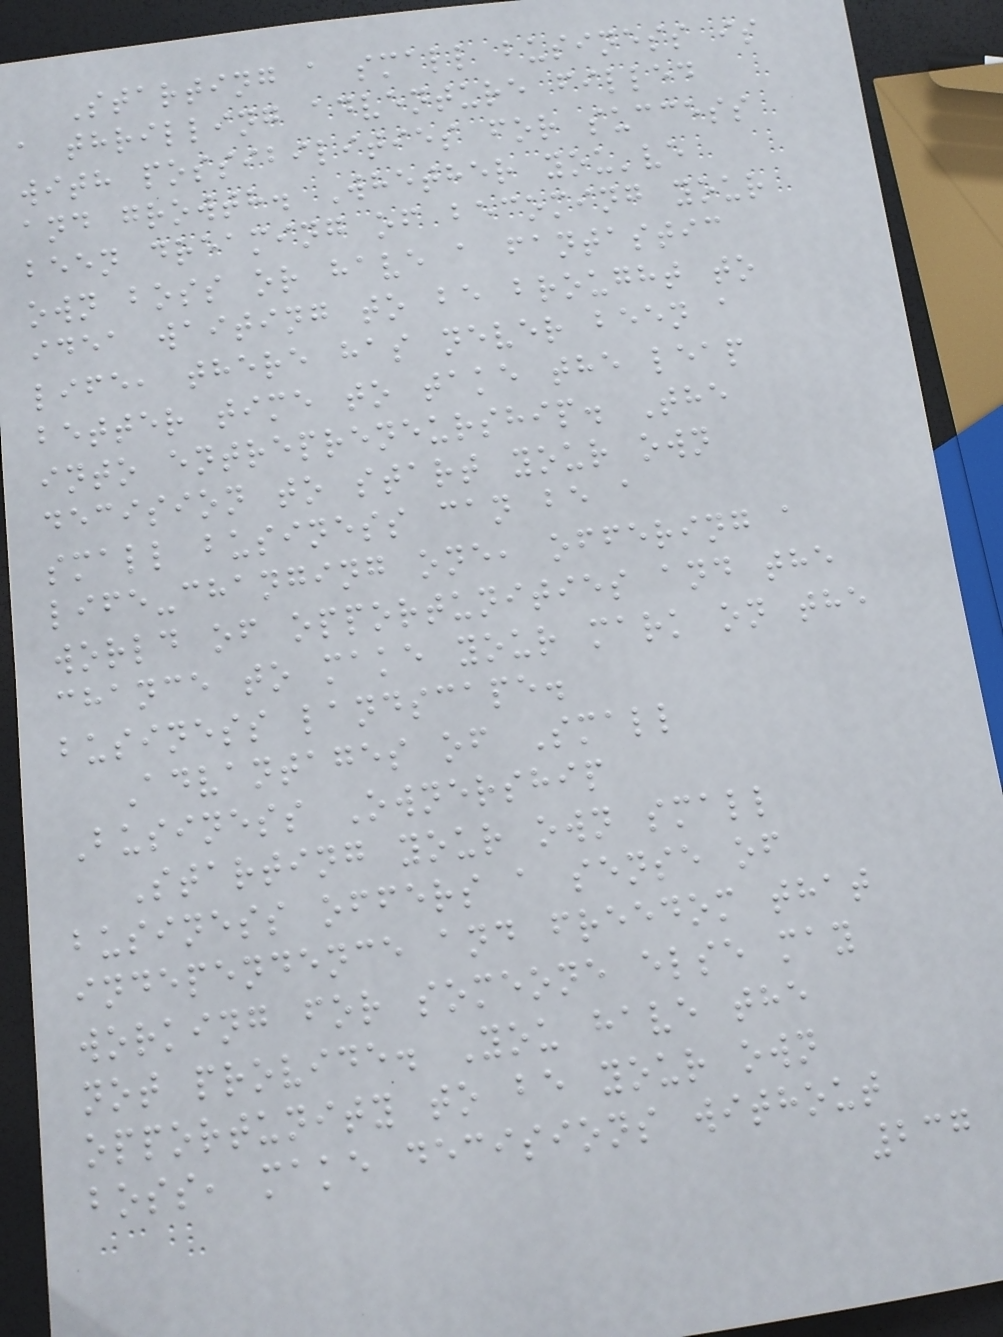Starting a small business is
a thrilling adventure filled
with possibilities for success
and growth. Whether you've
been dreaming of becoming your
own boss or have a fantastic
idea waiting to be brought to
life, there has never been a
better time to take the leap
into entrepreneurship. The
decision to start your own
small business can be a
life-changing one, offering a
world of opportunities and the
chance to make your mark on the
business landscape.
Advantages of Small
Business Ownership
Starting your own small
business offers a sense of
independence and freedom that
working for someone else may
not provide. You have the
opportunity to be your own
boss, make decisions without
237
